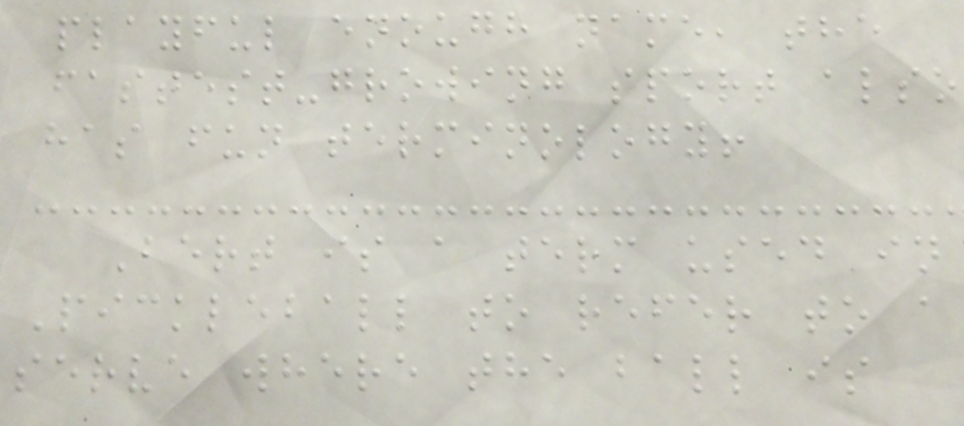playful enough name, the
fastest-growing sport also
has fun terminology!
Bert is a term used in
Pickleball to refer to a
serve where the ball is
